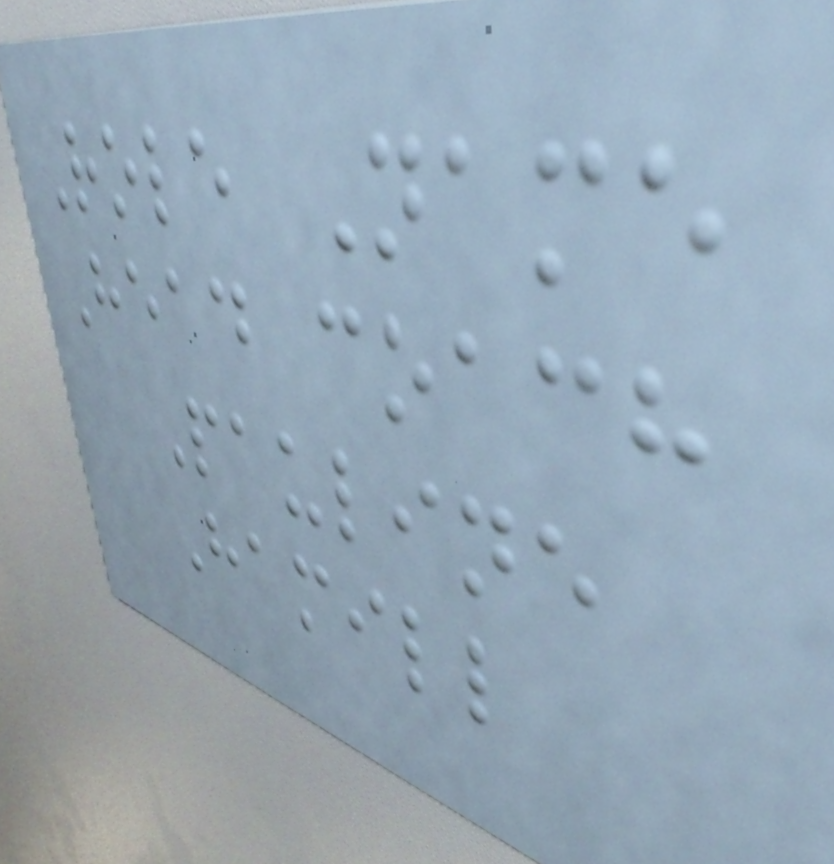Role Name
Head coach
Pauline
Hamill
